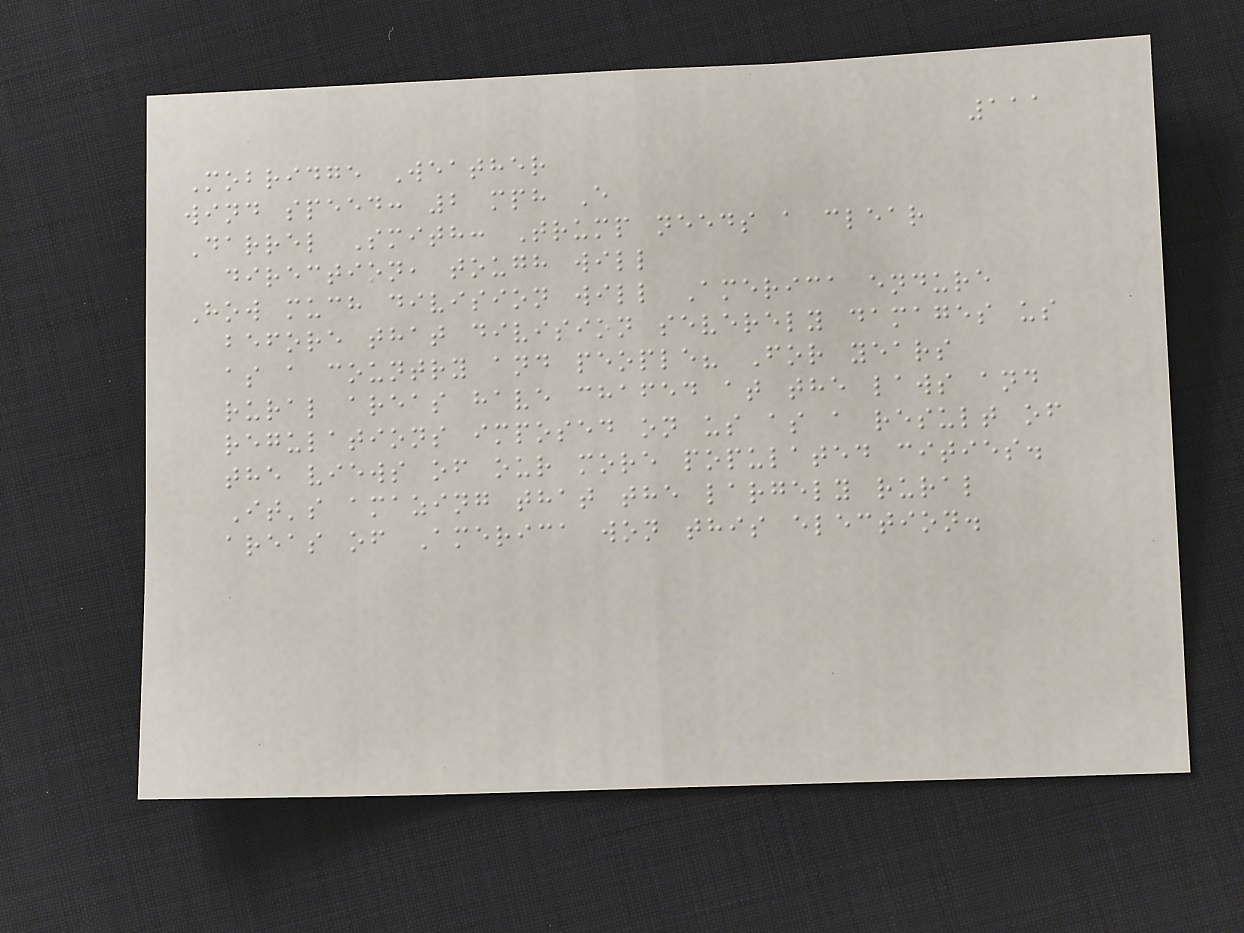111
Mobridge Weather
wind speed: 2 mph E
Darrel Smith: Trump needs a clear
direction, tough will
How much division will America endure
before that division severely damages us
as a country and people? For years
rural areas have chafed at the laws and
regulations imposed on us as a result of
the views of our more populated cities.
It's amazing that the largely rural
areas of America won this election.
